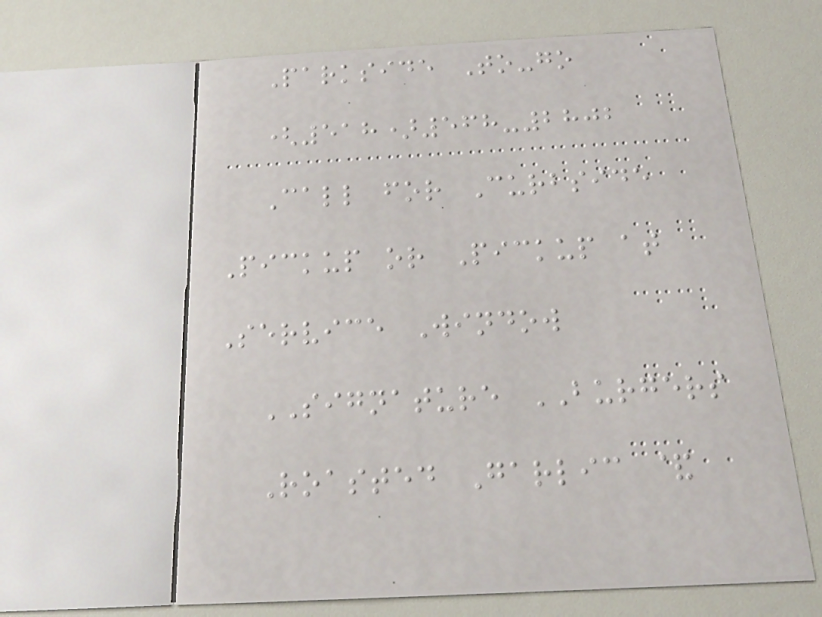Parkside To-go
(518)568-2802
Call for Curbside
Pickup or Pickup at
Service Window
SIGNATURE BURGERS
Roasted Garlic &
